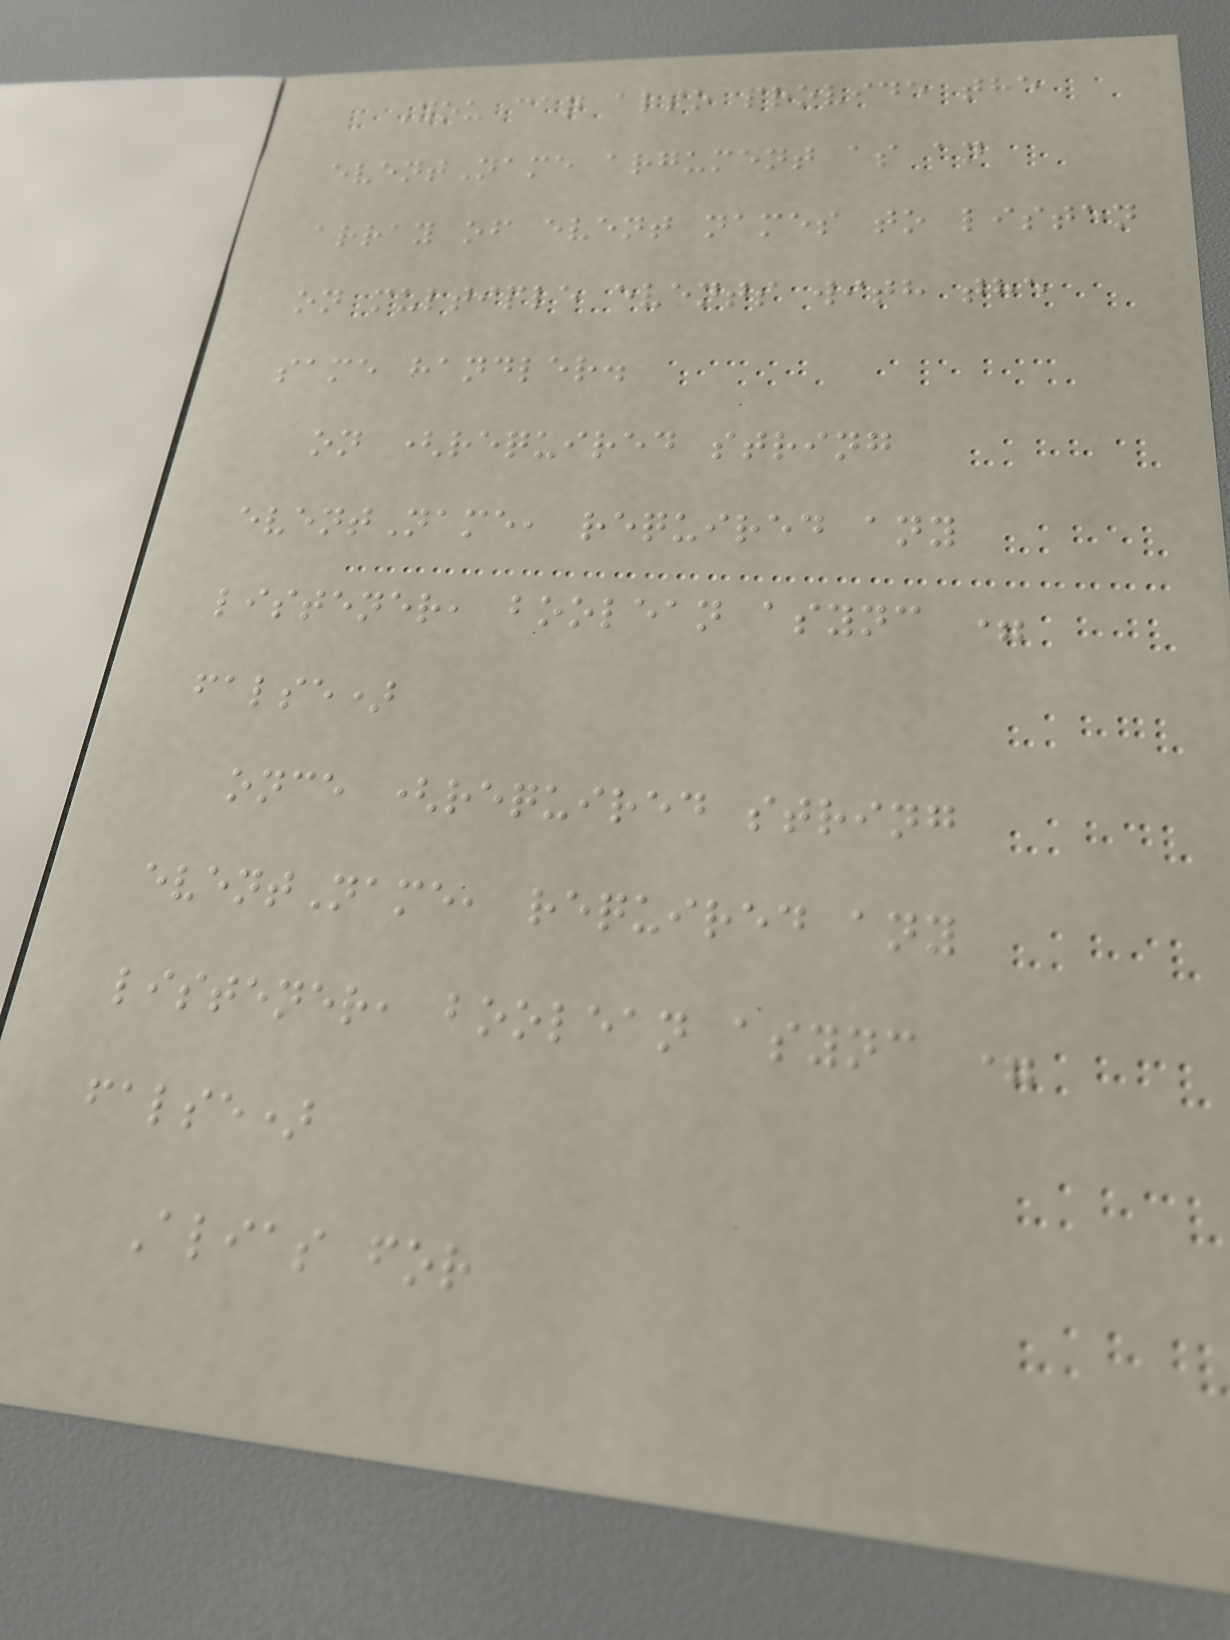You can also provide the
eventName argument as an
array of event names to listen
on multiple events with the
same handler.
on (required string
eventName, required any
listener, boolean async =
false)
once (required string
eventName, required any
listener, boolean async =
false)
Alias for
